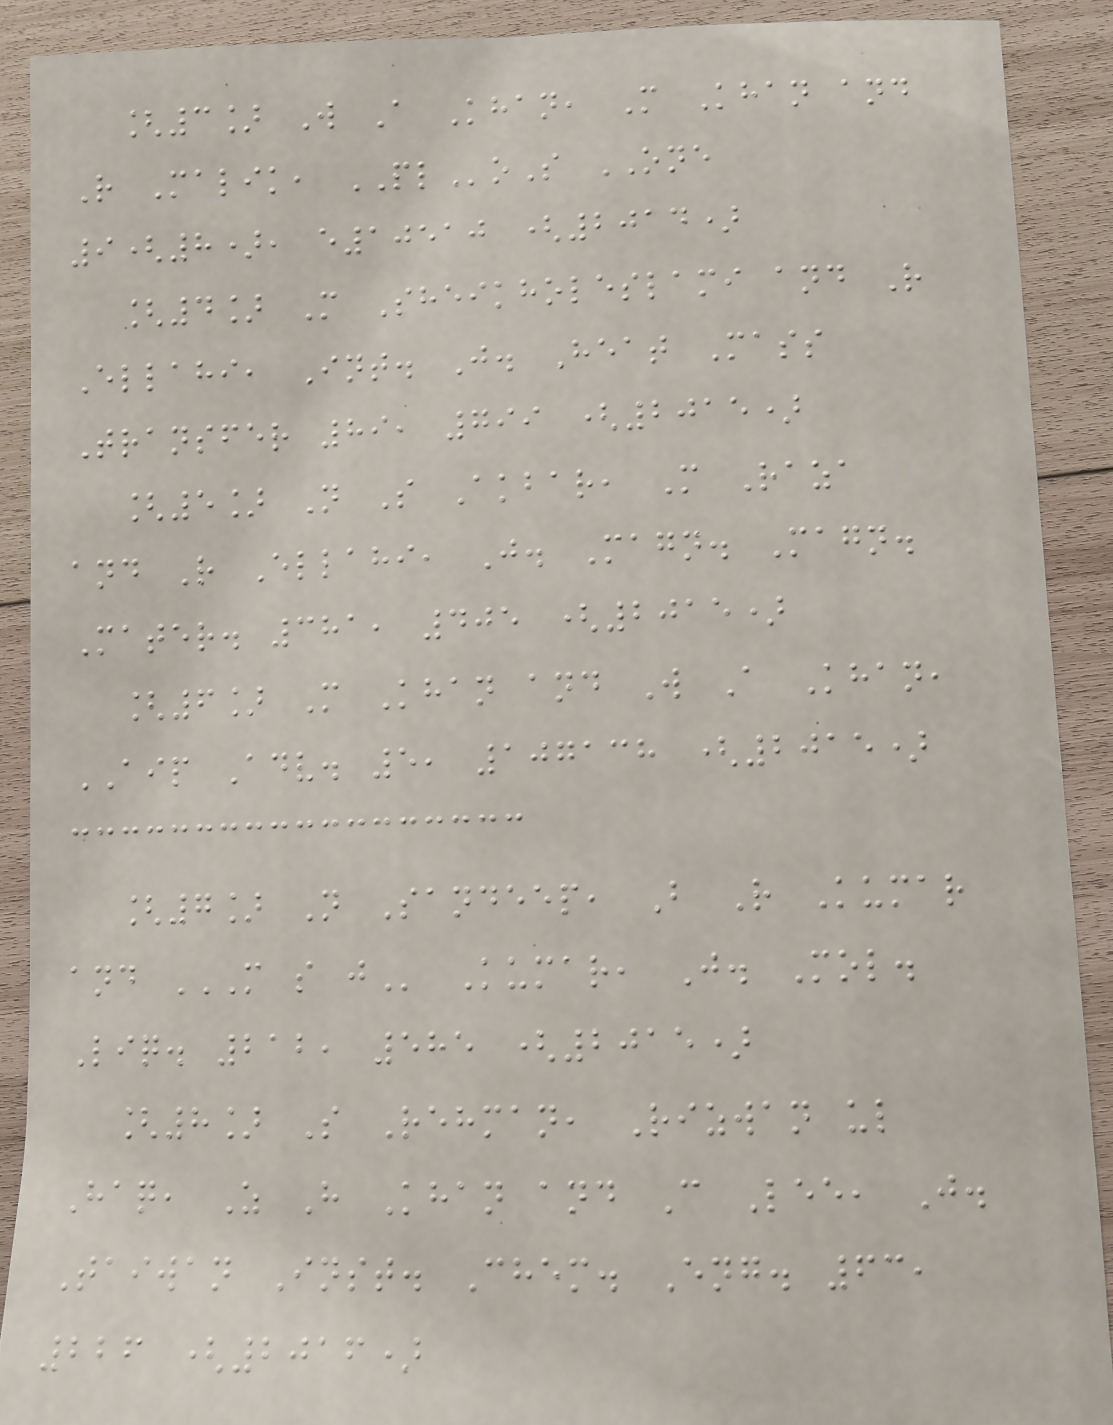[3] W A Khan, M Khan and
R Malik, PLoS ONE
9(8), e10510 (2014)
[4] M Sheikholeslami and R
Ellahi, Int. J. Heat Mass
Transfer 89, 799 (2015)
[5] N S Akbar, M Raza
and R Ellahi, J. Magn. Magn.
Mater. 381, 405 (2015)
[6] M Khan and W A Khan,
AIP Adv. 5, 107138 (2015)
[7] N Sandeep, B R Kumar
and M S J Kumar, J. Mol.
Liq. 212, 585 (2015)
[8] S Rehman, Rizwan ul
Haq, Z H Khan and C Lee, J.
Taiwan Inst. Chem. Eng. 63,
226 (2016)
